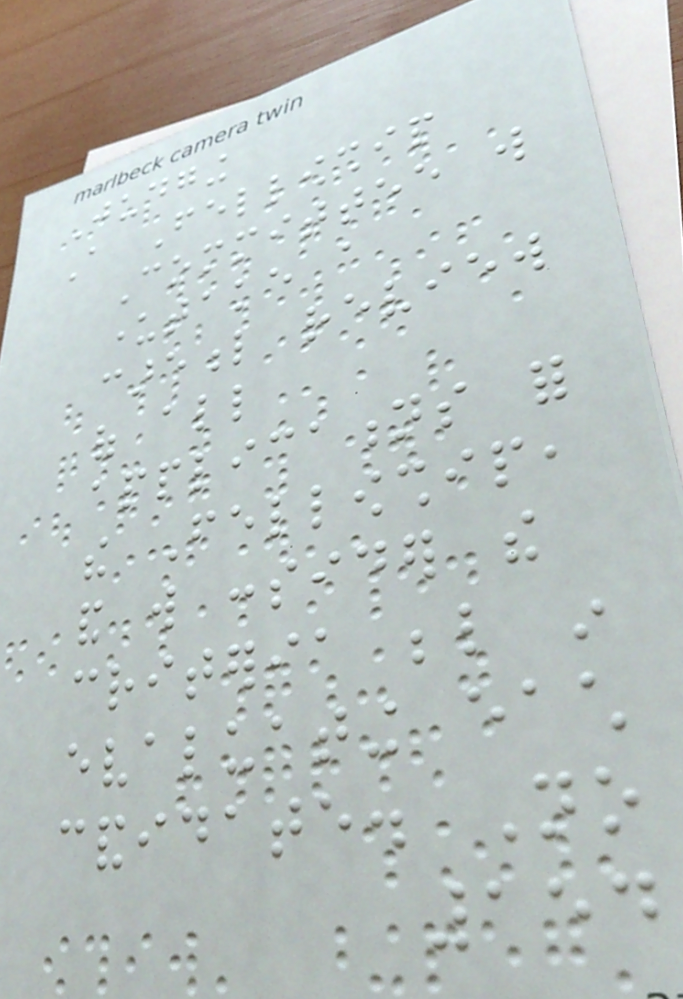Judging
A Fellowship
Committee will
undertake a
careful review
of all
applications for
the Fellowship,
and will consider the
criteria below in
evaluating each
candidate. No
154
